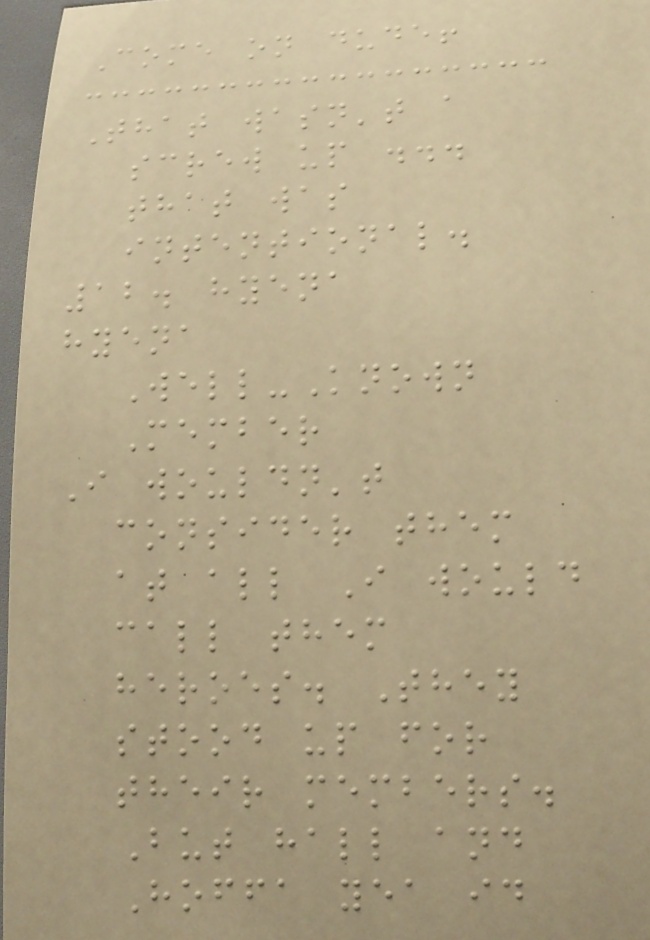Come on dude!
That wasn't a
screw up ...
that was
intentional.
12. hyena
hyena
Well-Known
Member
I wouldn't
consider them
at all I would
call them
heroes. They
stood up for
their members.
But hall and
Hoffa yea id
